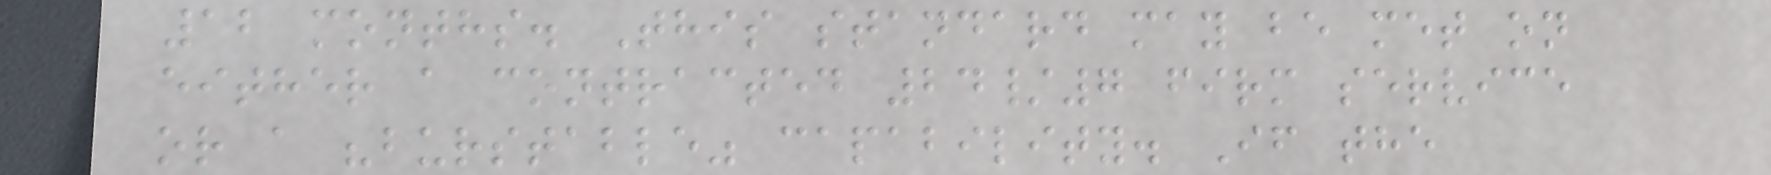12 months. This standard may be met on
either a contracted 24/7 firm service
or a "burstable" capability. If the
